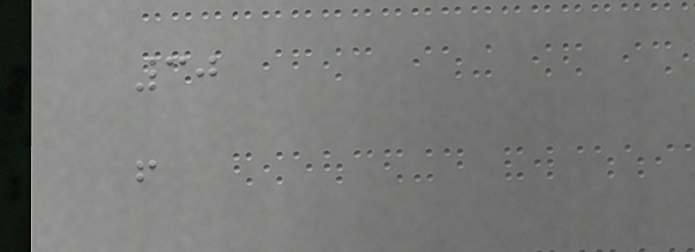30
f
